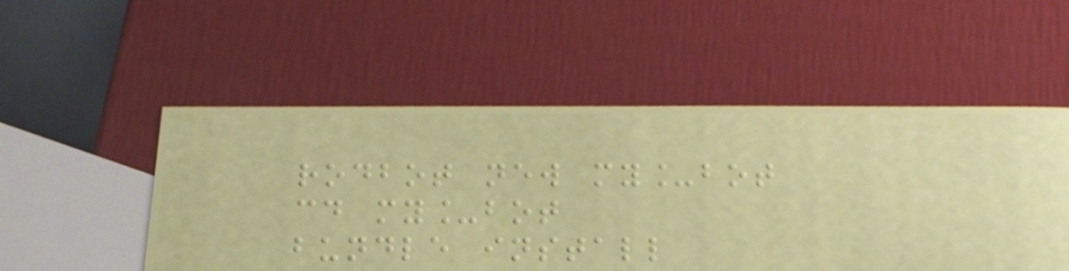rodbot new my_bot
cd my_bot
bundle install
